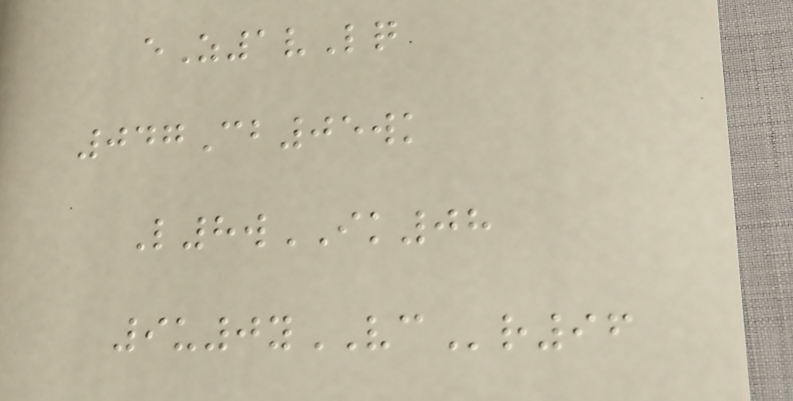eZ1vLq
047Cb05wk
L8wIK08
9u0yVCr96
